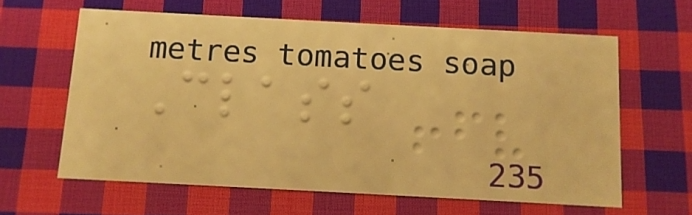Class
